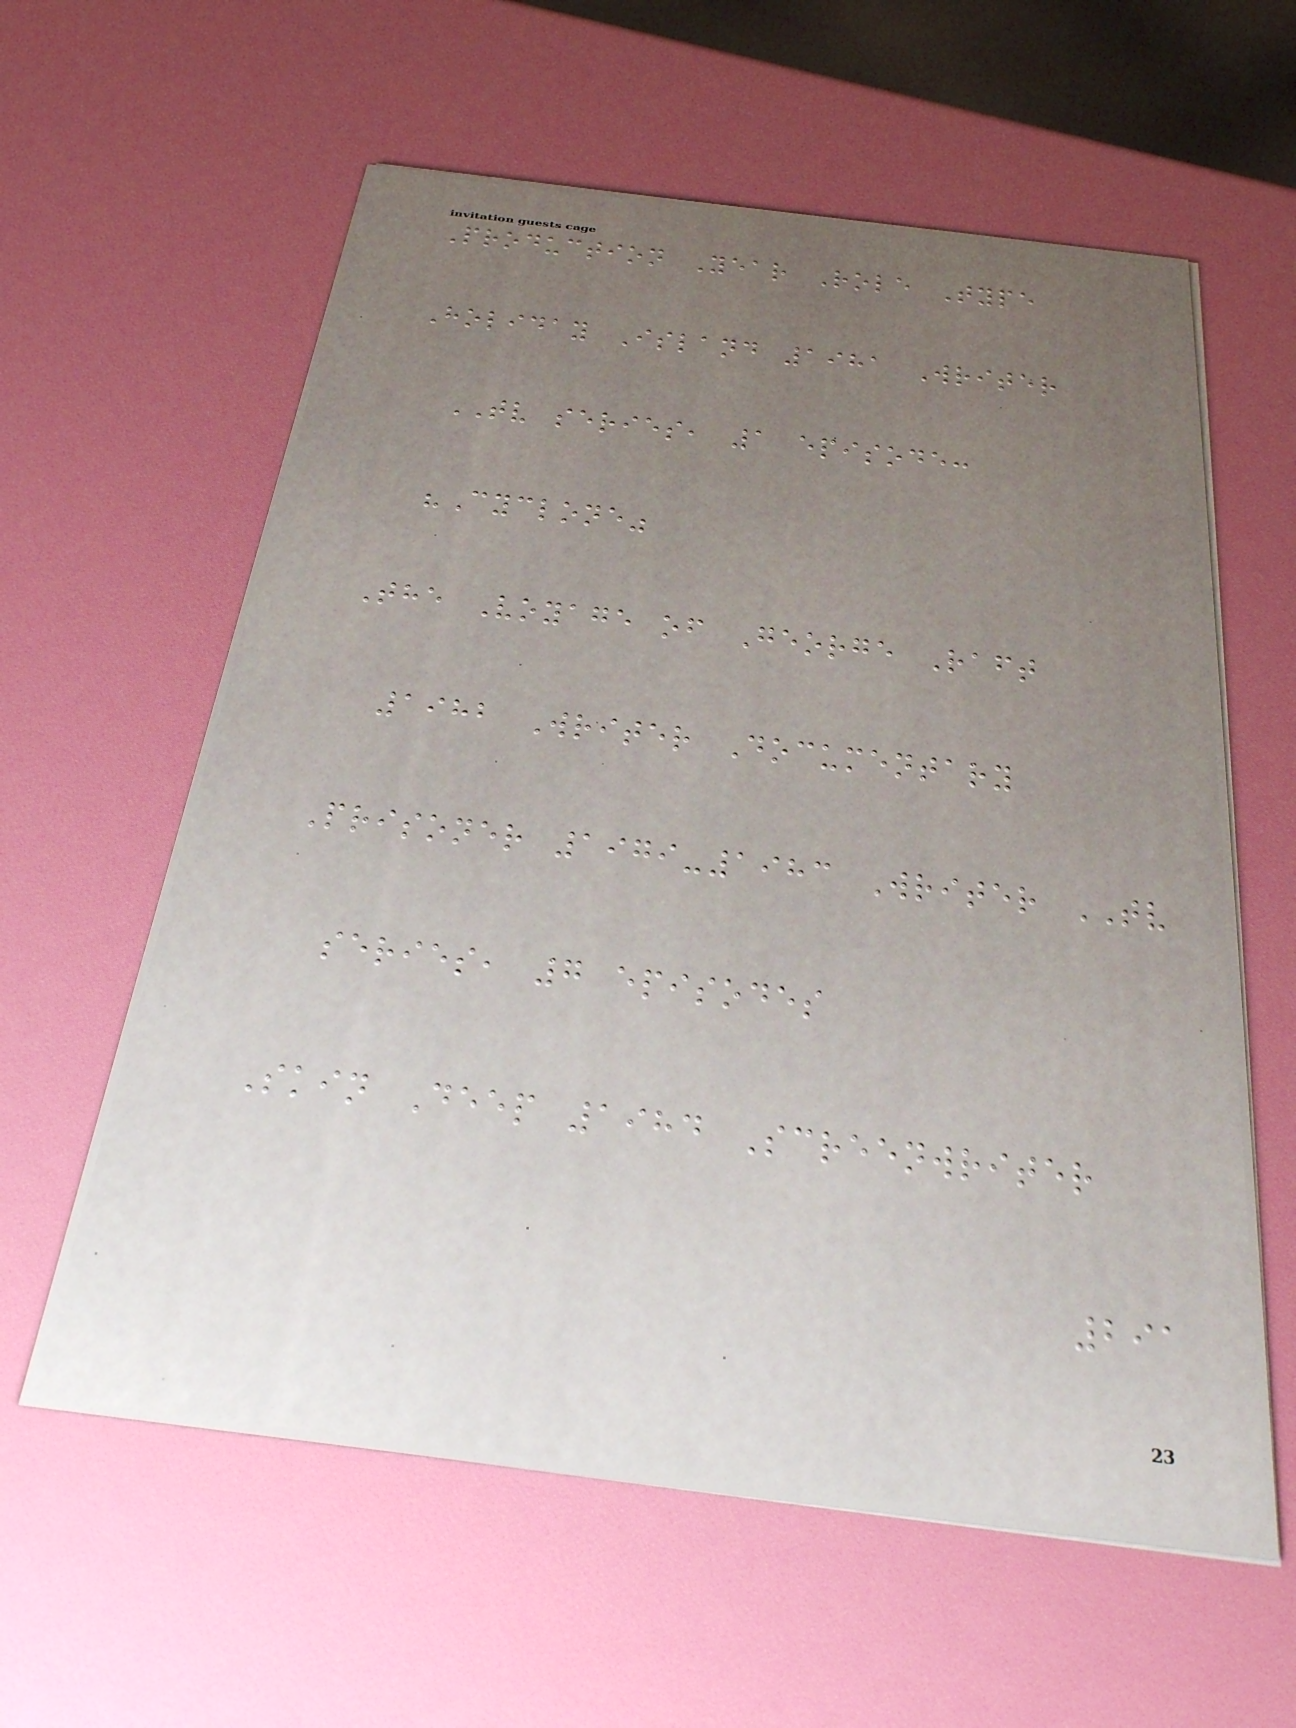Production Year Role Type
Holiday Island 1981 Writer
TV series, 1 episode:
"Cyclone"
The Voyage of George Raft
1982 Writer Documentary
Prisoner 1979-1983 Writer TV
series, 7 episodes
Skin Deep 1984 Screenwriter
291
